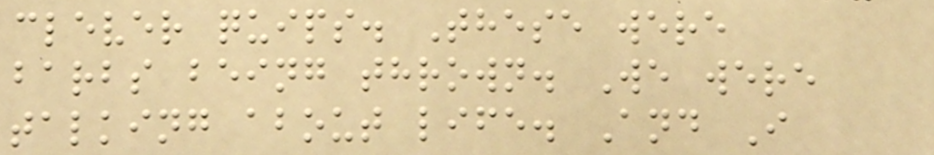clever quips. These were
barbs being thrown. We were
talking about life. And I
